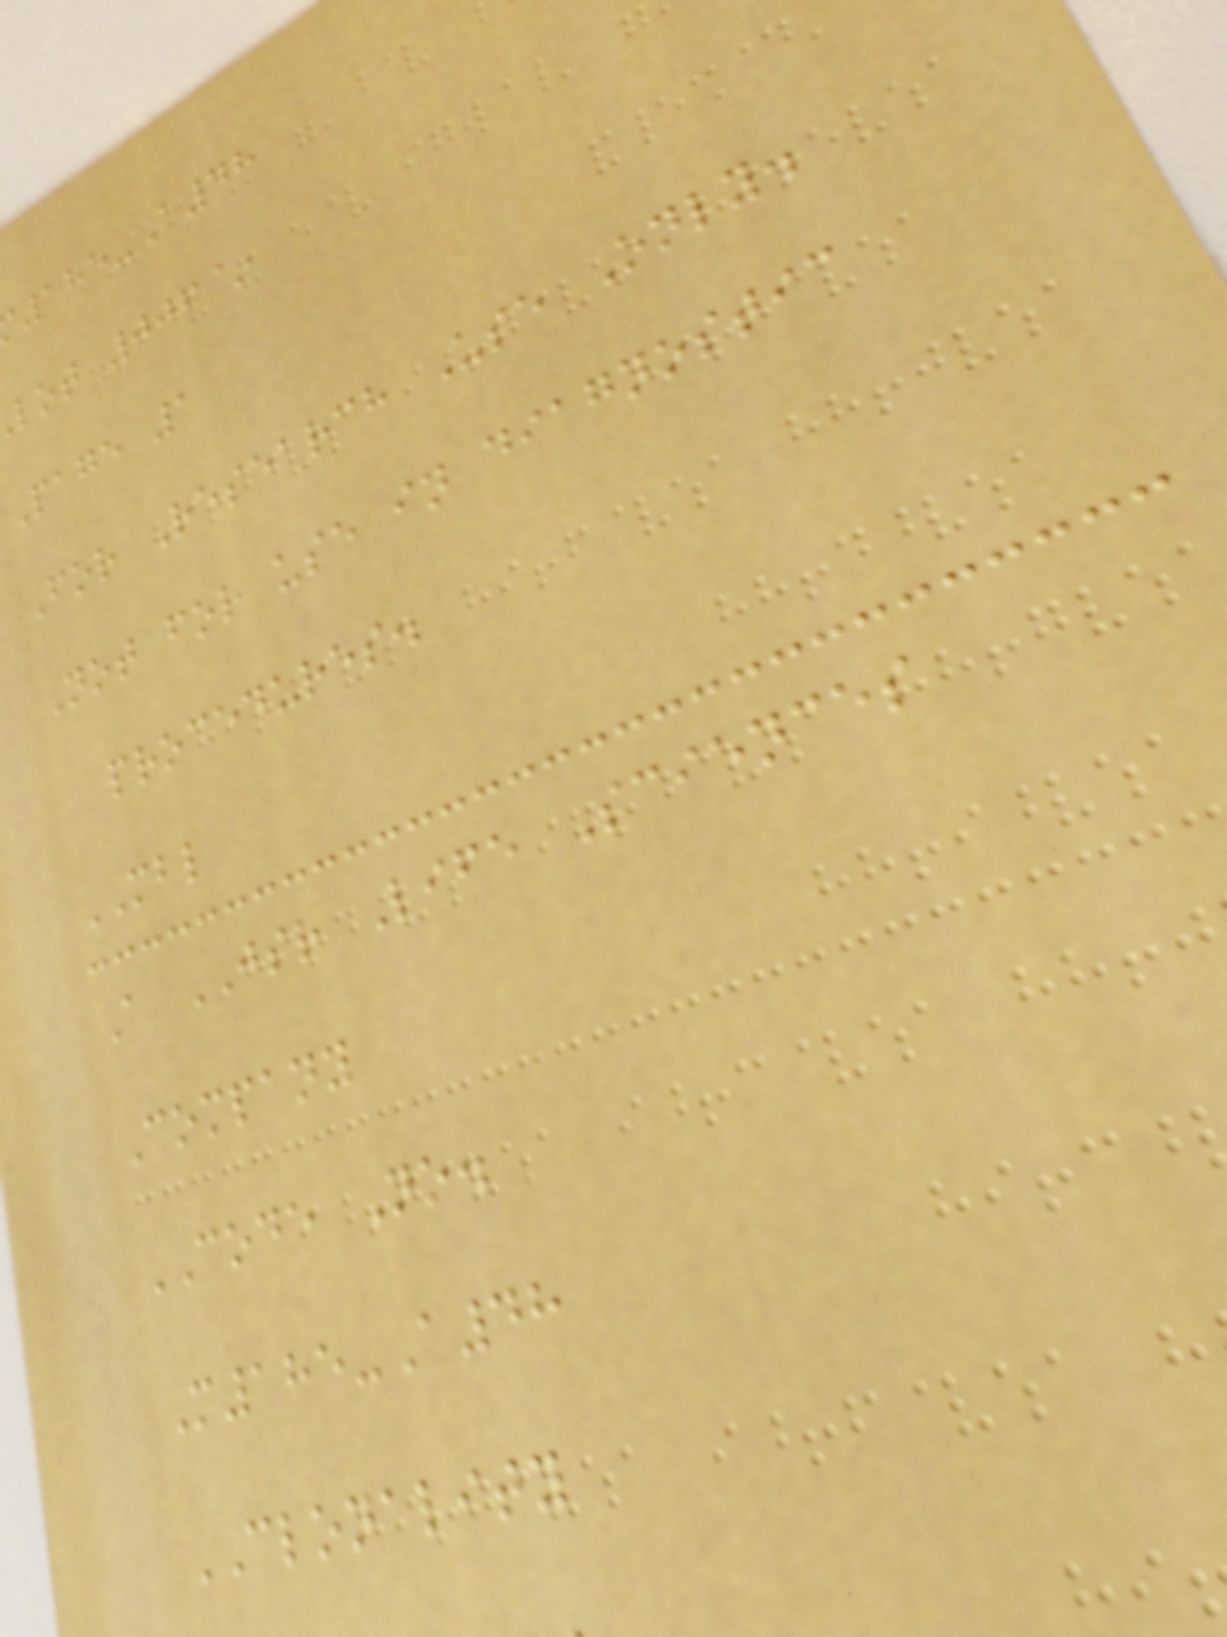185-A48
lot 006~
Page 1
For Research Use Only.
Not for use in diagnostic
procedures.
MBL
A JSR Life Sciences
Company
CODE No.
M185-A48
CLONALITY
